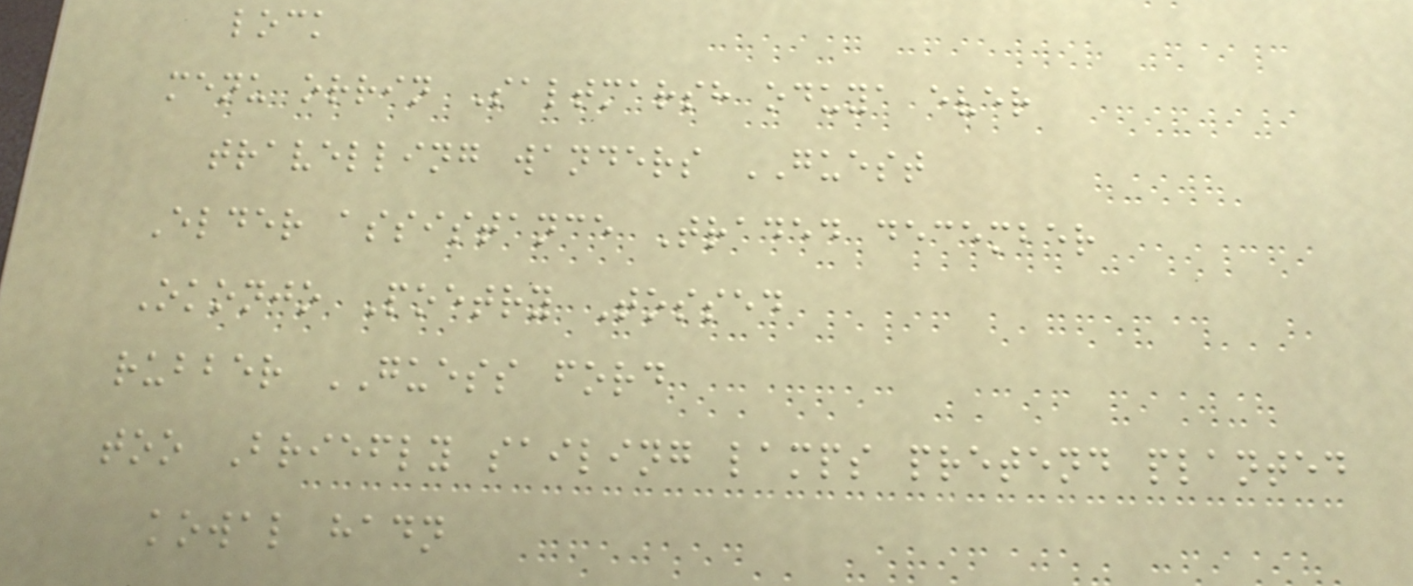lock
menu orrin Saltmarsh oduya ever
travelling wanders GUEST
Elder assistance Traded december
Okonjo Poetry Tossed
rubber GUESS ford
too Briefly sailing lamps pretend planted
kowal hadn
